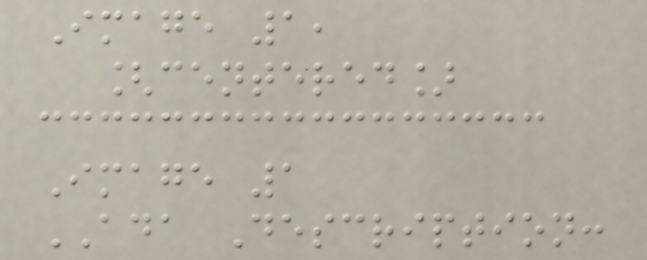Image 1,
[centered]
Image 1
ADA Description:
